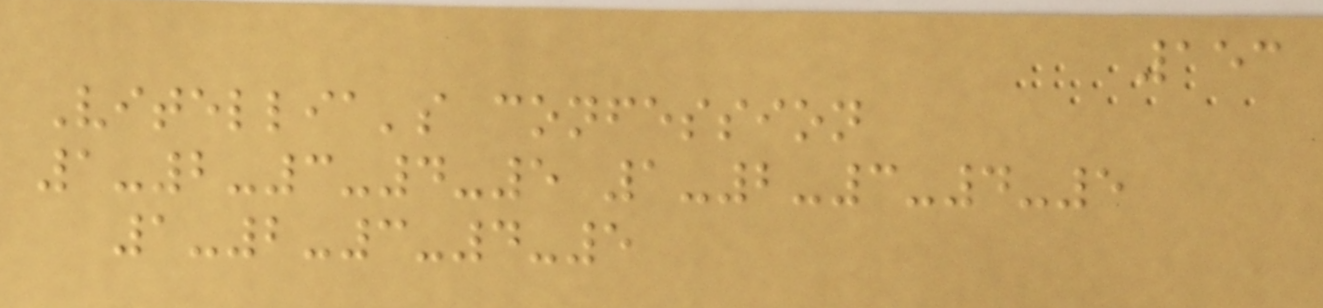153
Vitellia's confession
1-2-3-4-5 1-2-3-4-5
1-2-3-4-5
